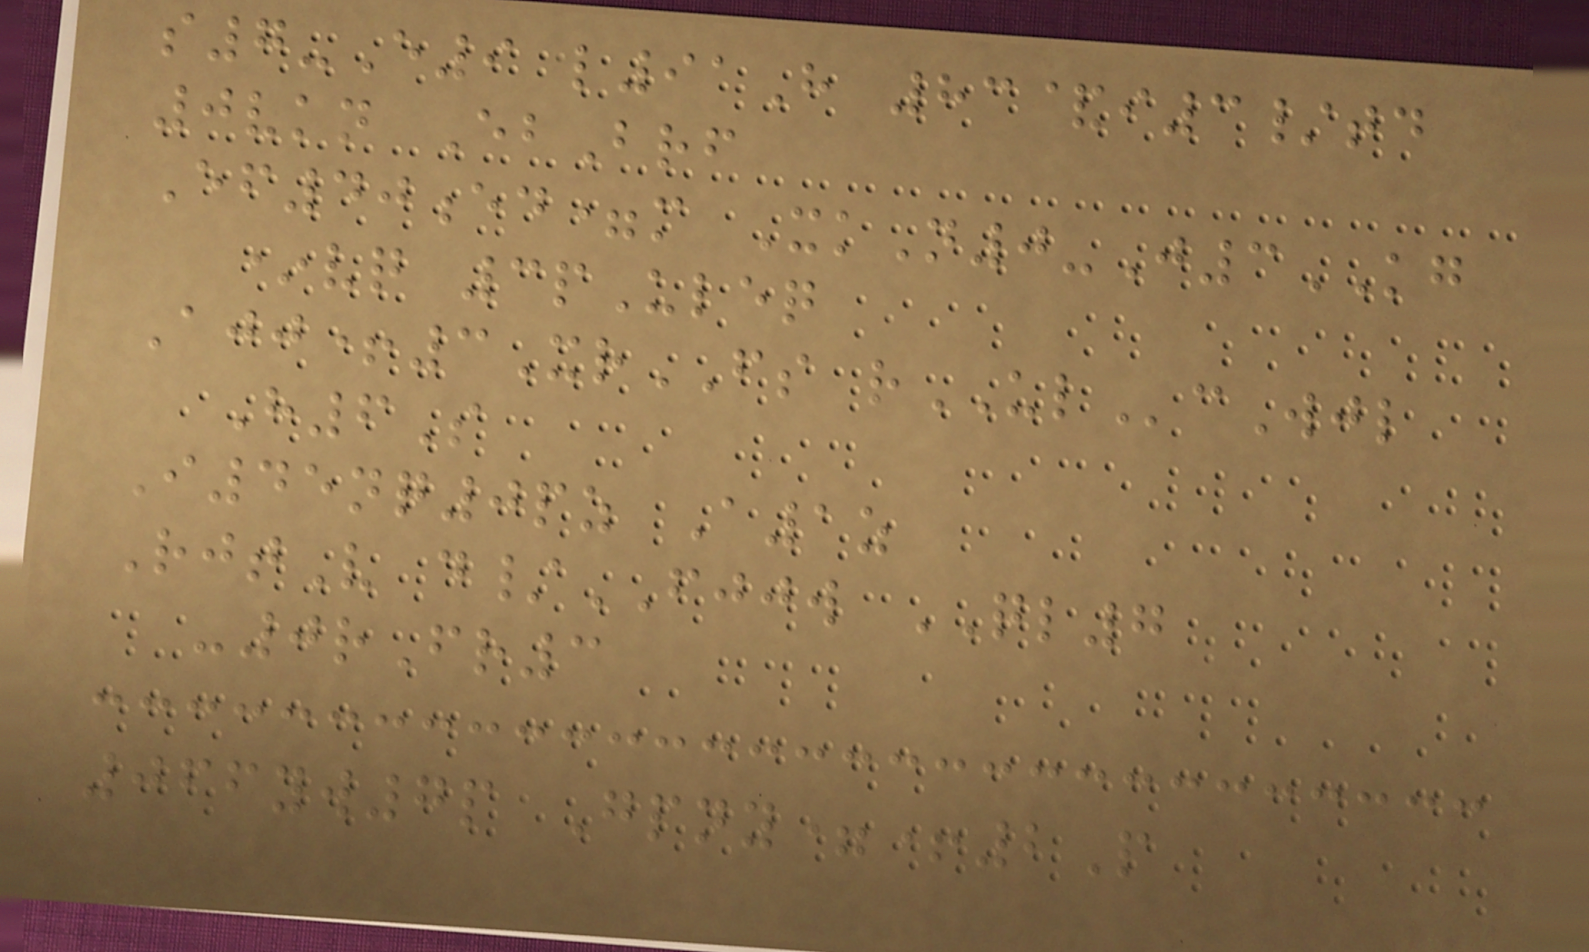s7-E9 l91H 83&i3/td
0vkn EbBrf
Ef40ed=m XkN0-J3KG
*vq 3pUleq
Ajj+3XrFS rULcWjl
H6S
I45nq0pz A1z
RjtV d/FJJW QL7
-0rFr3
066yw7p Gpny=+2P
